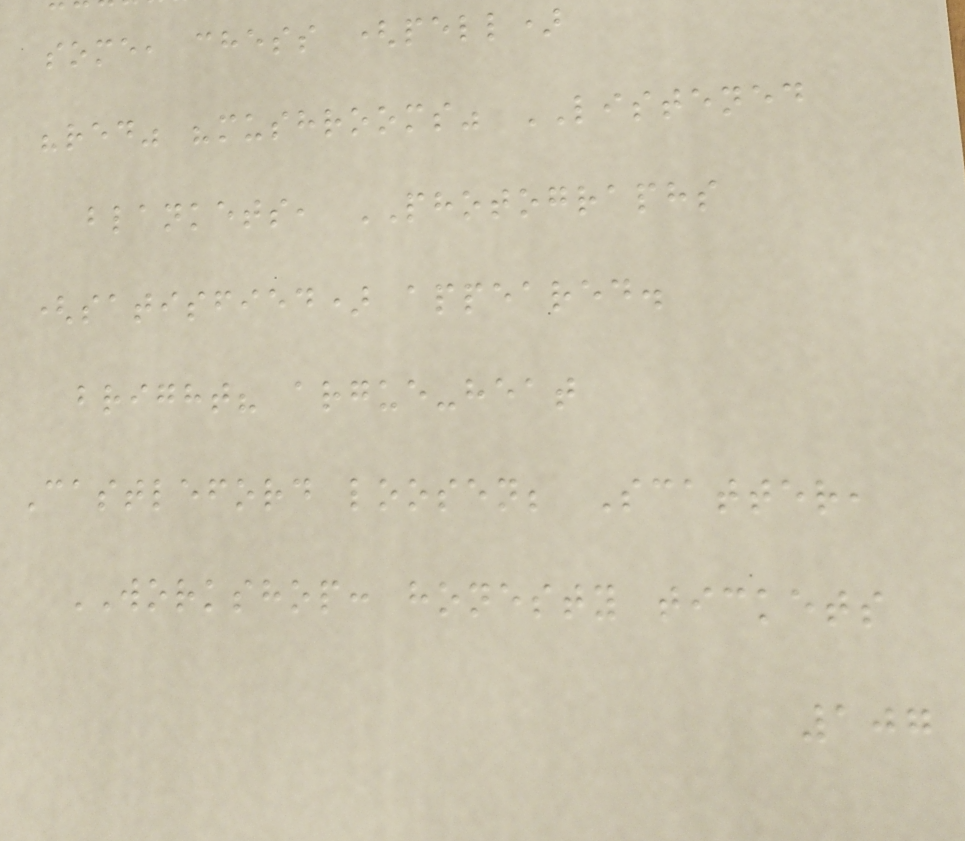some, chess (pell)
"red" "mushrooms" LISTENED
blankets, PHOTOGRAPHS
(satisfied) appeared.
bright? argue-heat
Castleford loosen; Scatter,
WORKSHOP: honesty tickets
107
